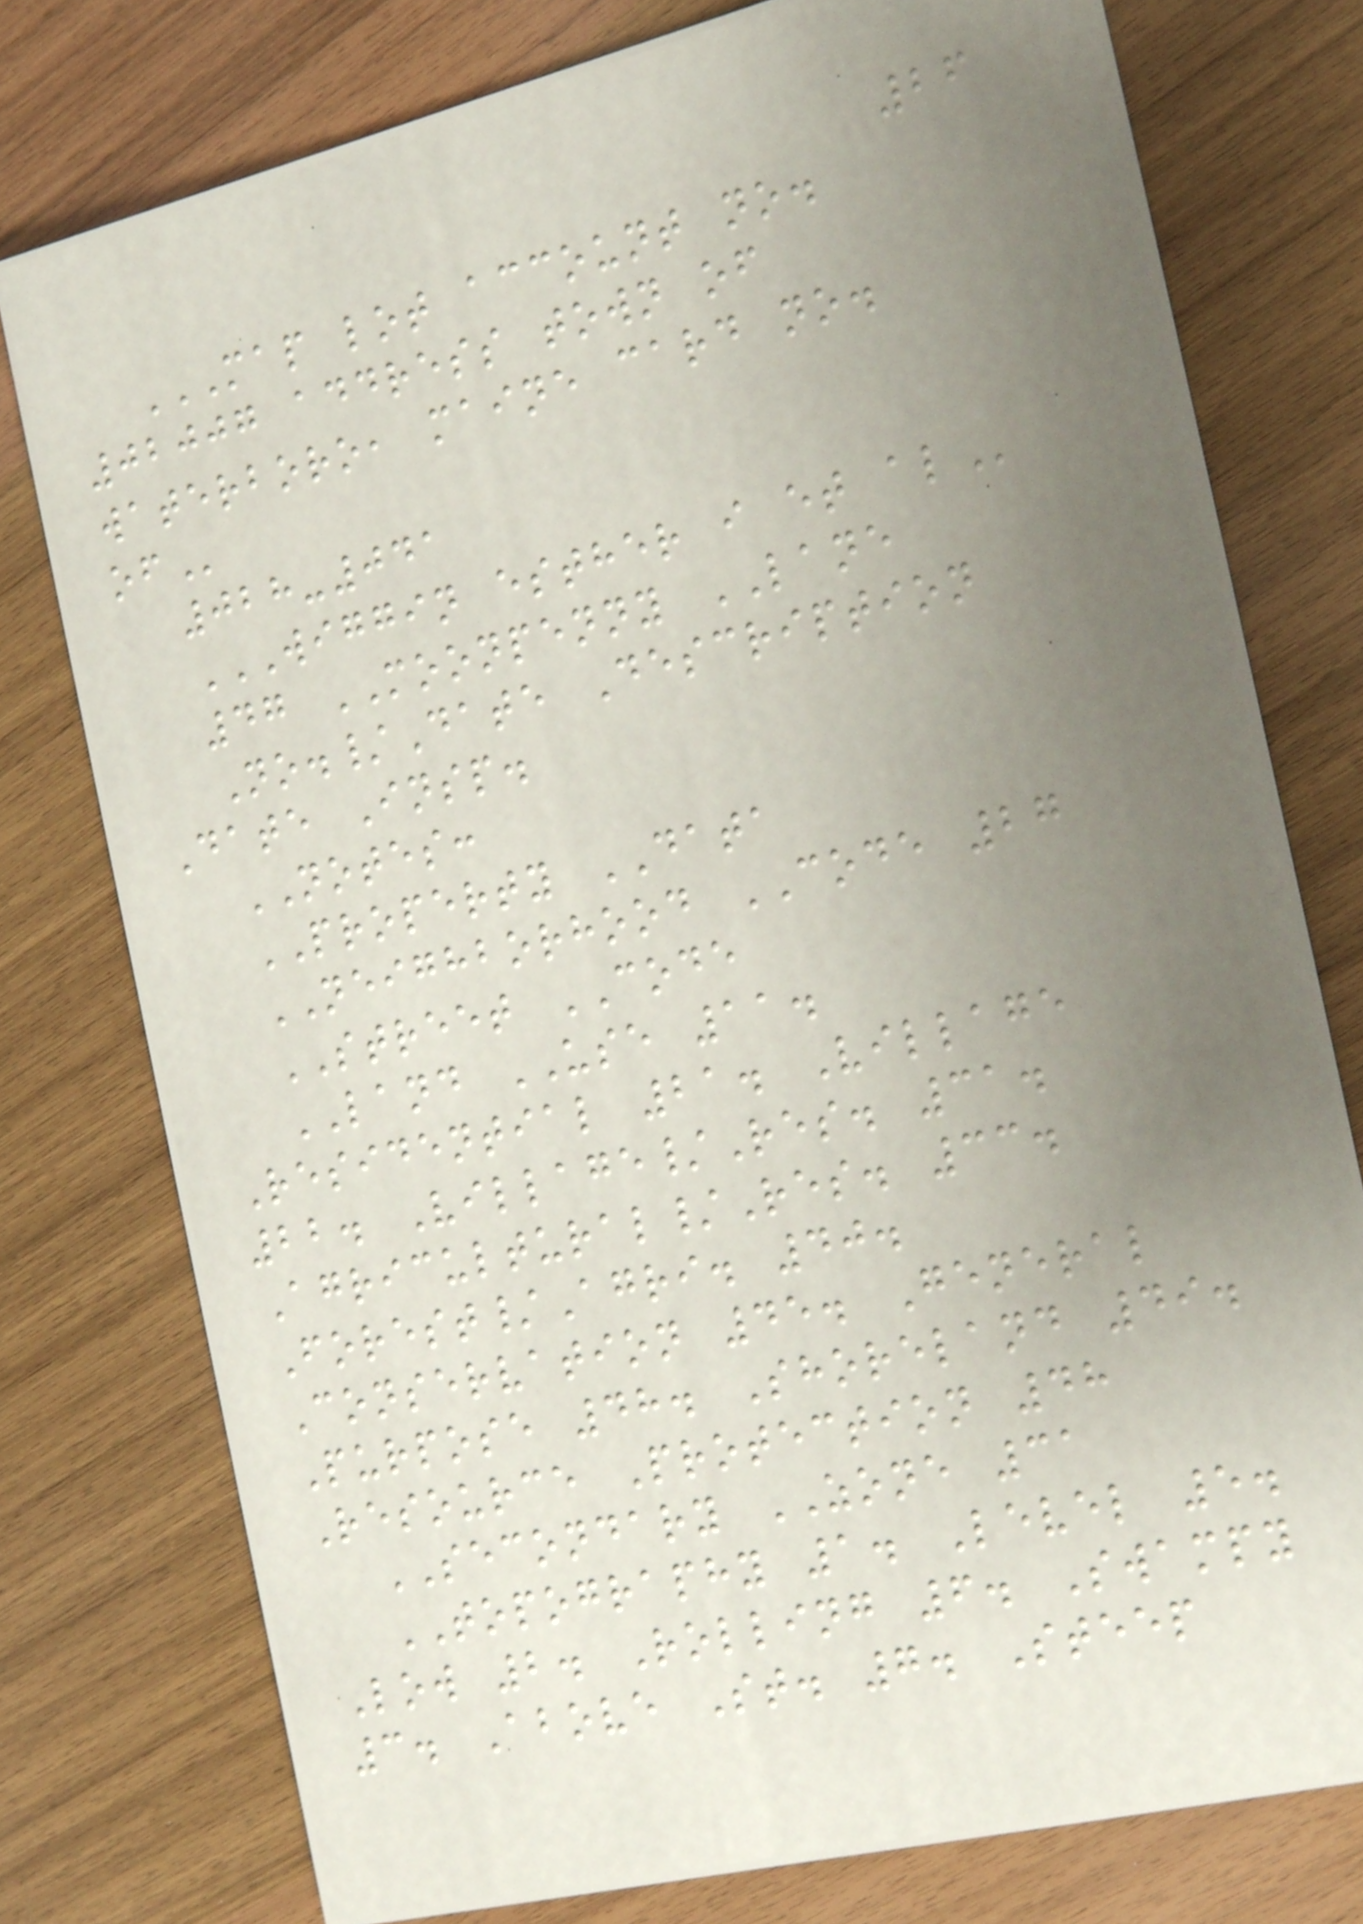26
MAP LOT ACCOUNT NO.
02007 ADDRESS TOWN OF
WATERBORO, MAINE CARD NO.
OF
028-041
WIGGIN ESTHER I ET AL
47 MOONPENNY LANE
No./Date Description
Date Insp.
NOTES:
PROPERTY DATA
NEIGHBORHOOD CODE 27
STREET CODE
LAND USE 11.
Residential 21. Village
22. Village/Res. 31.
Agricultural/Res. 33.
Forest/Agri. 40.
Conservation 45. General
Purpose 48. Shoreland 49.
Resource Protection 48
SECONDARY ZONE 31
TOPOGRAPHY 1. Level 5.
Low 2. Rolling 6. Swampy
3. Above St. 7. Steep
